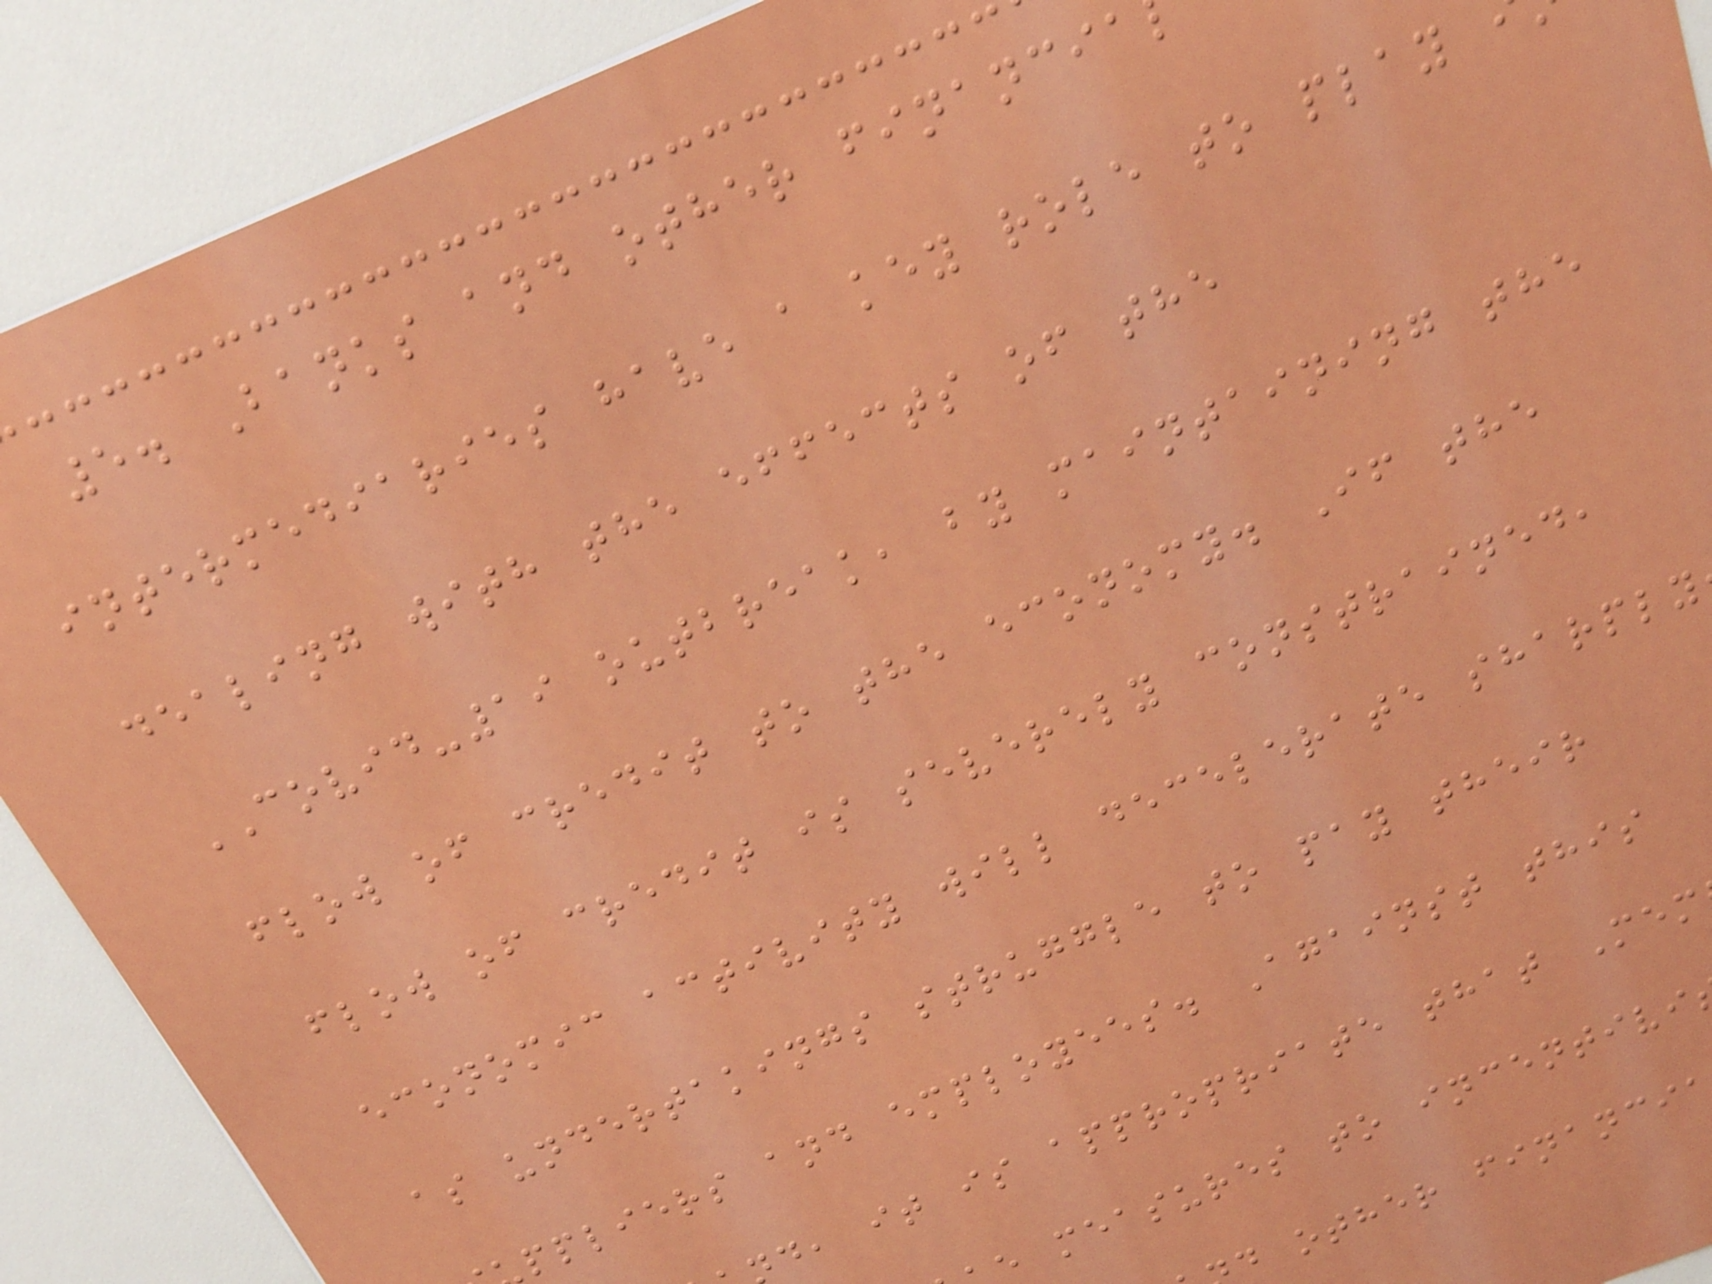5. Banks and other financia
intermediaries have a key role to play
dealing with the effects of the
COVID-19 outbreak, by maintaining the
flow of credit to the economy. If the
flow of credit is severely constrained,
economic activity will decelerate sharply
as undertakings struggle to pay their
ppliers and employees. Against this
d, it is appropriate that Mem
e measures to incentivi
d other financi
